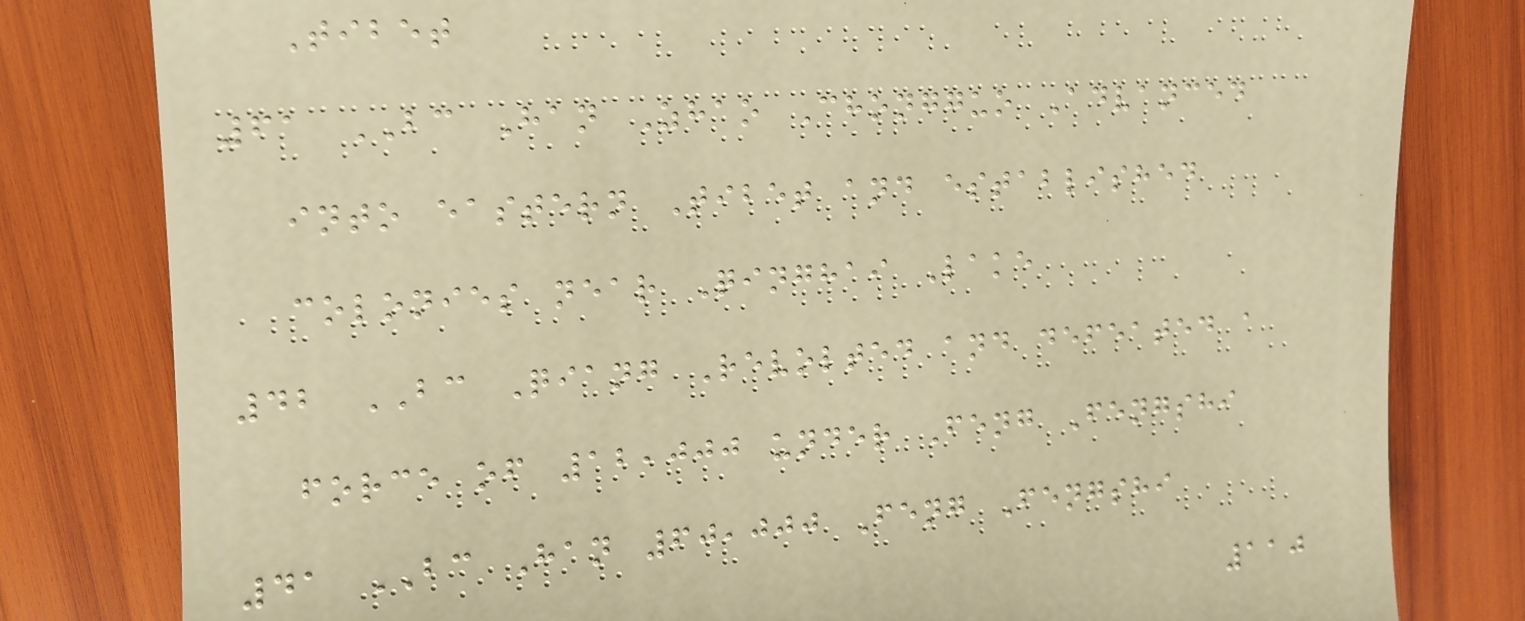Tibet
61 BC Han Zhao Chongguo Advanced
into eastern Tibet and established
colonies near Qinghai Lake
42 BC Qiang Revolted and defeated a
force of 12,000 under Feng Fengshi
41 BC Han 60,000 Feng Fengshi
110
